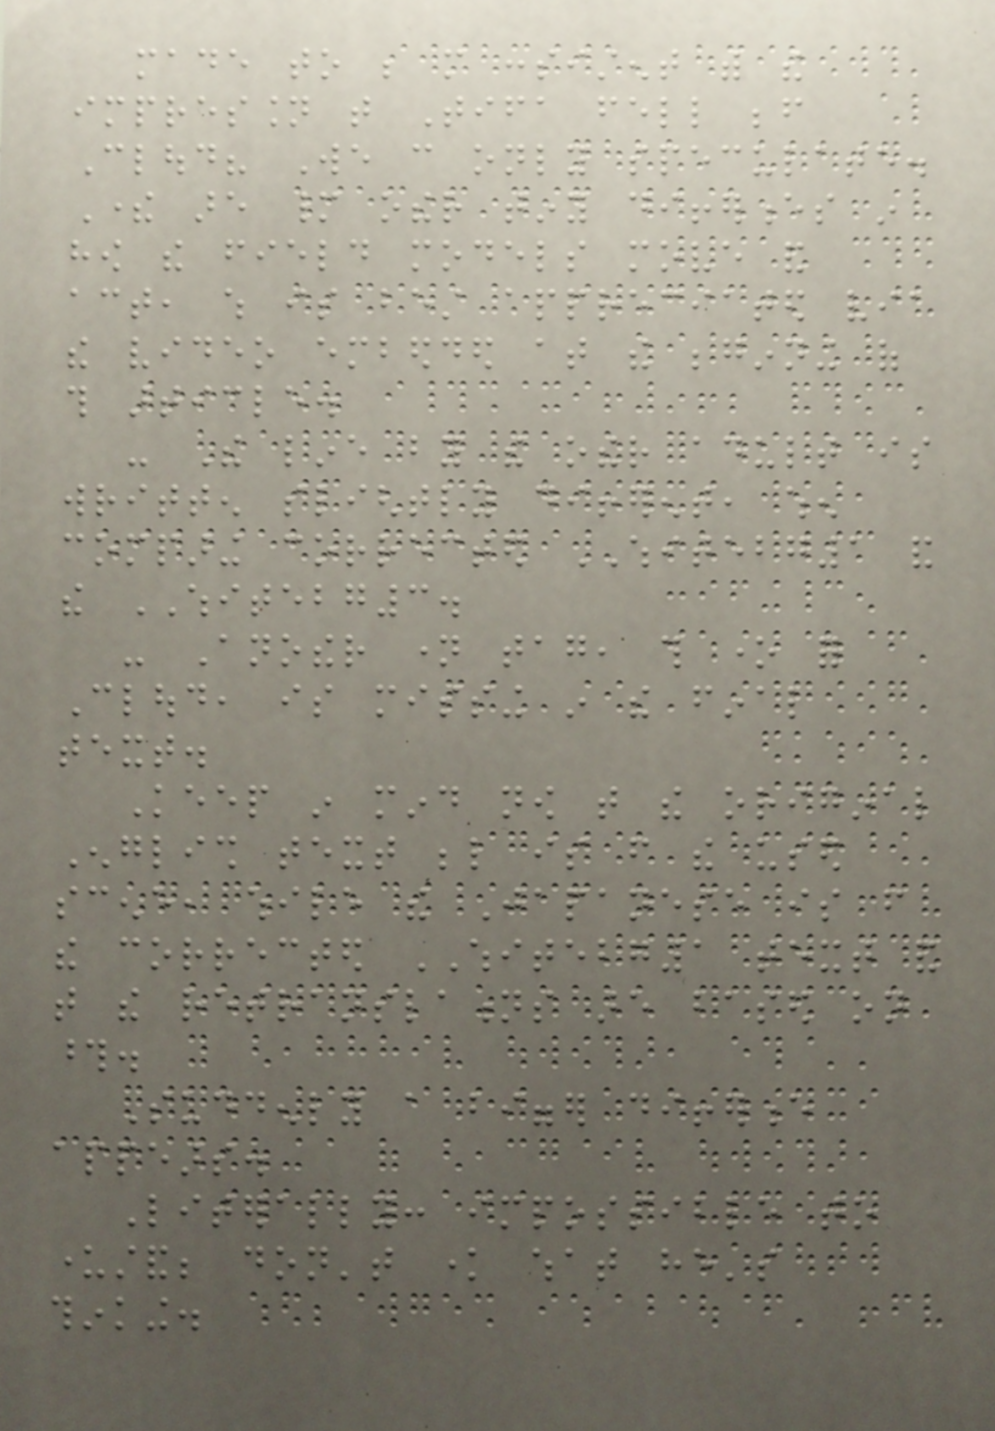made to be more consistent with the
impression that Tifa fell before
Cloud? We can only speculate.
There are many other tiny differences in
how the field models move and
act, which is best appreciated via
the video embedded at the beginning of
this article.
- The line by the other adult is
written slightly different, when
comparing corrected WHITEBG1 and
the WHITEBG3.
- Another name tag, this one for
Cloud, is missing in the final
text.
Keep in mind now that the original
English text below is from the used
scene, while the Japanese is from
the corrected WHITEBG1 text and
that the retranslations are based on
those.
Suddenly a bigger difference
appears.
Literally: impossible to
understand; don't know what he's
thinking.
